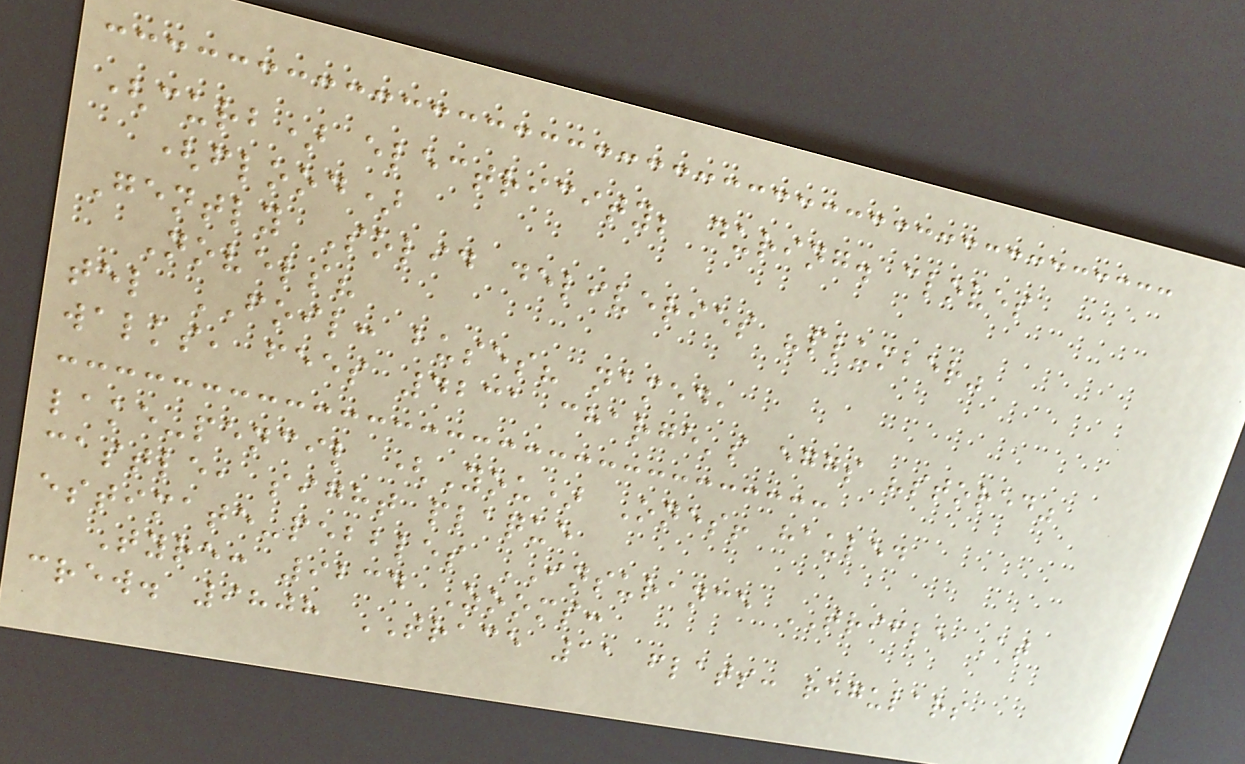(curb) electricity; during. cloves
(flood)
Gently Solid deliveries "plumber"
Novels?
tel FOIL: buses? named,
walks, fees 4231 charge's eggs "stored"
lake-pencil (You) Ones! hauled
castle, sight plaque
estimate-pebbles INSURANCE TRIFLE At
Tyre: 9234 Zooms:
crew. 9808 TRACE 11 flats: regulars
